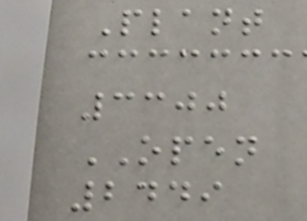Plant
3300
OPEN
2449
